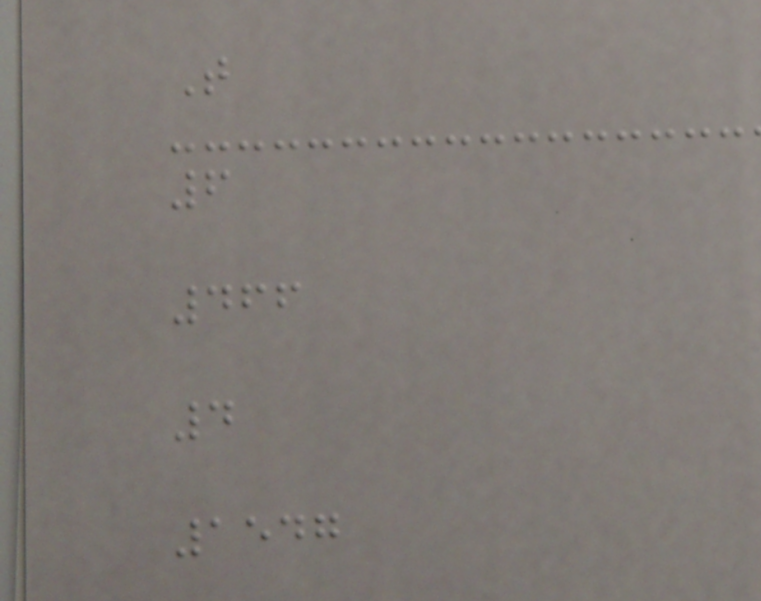T
6
466
4
1547
